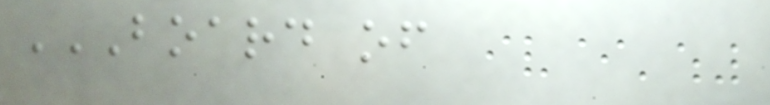BOARD OF
